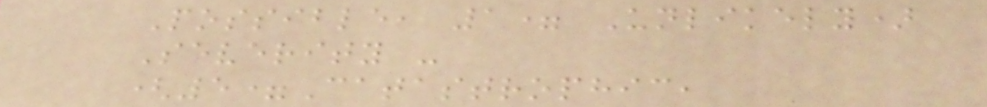Possible, 1= Unlikely)
Severity -
(5=Catastrophic,
